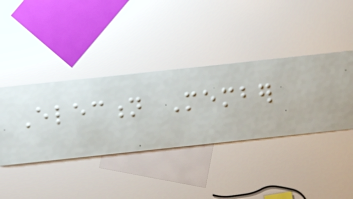Election Member
